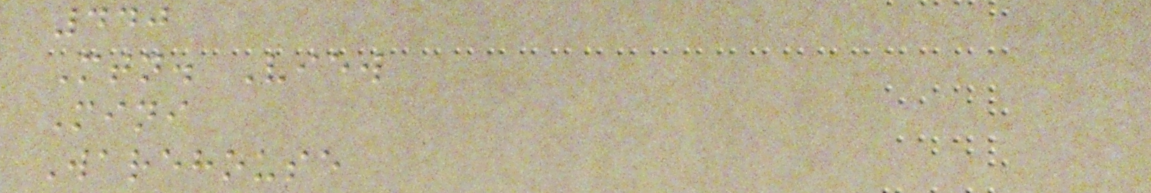440
Mtn. View
Mini
Warehouse
